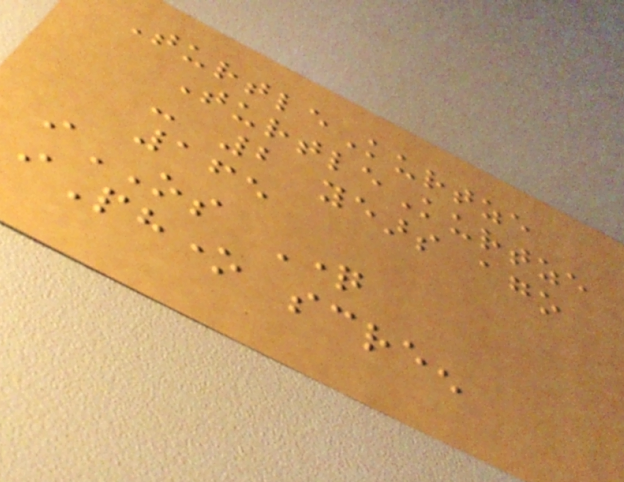TurtleKurtze
TurtleKurtze
- 2 years ago
165
iOS Question
iPhone screen
